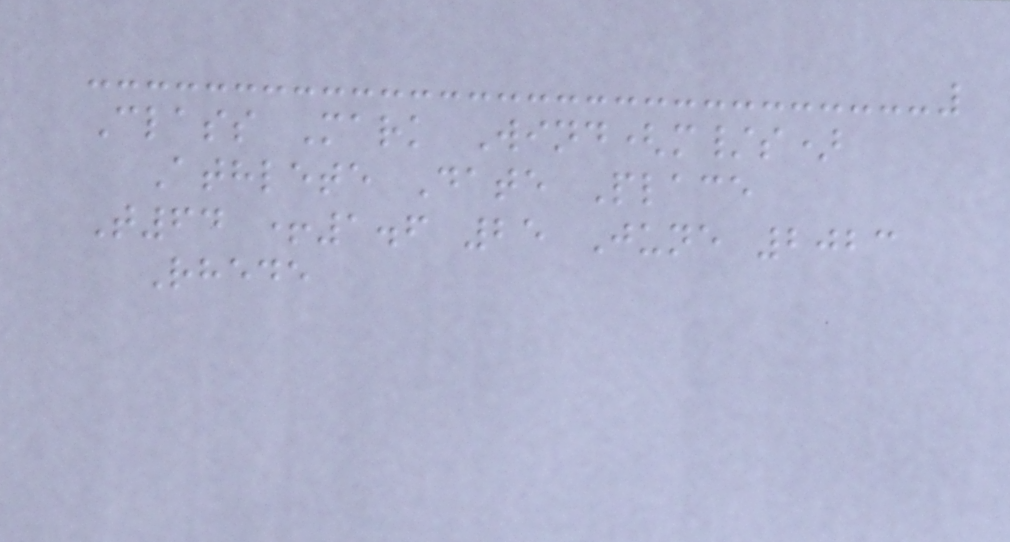Class Mark Wind(m/s)
Athlete Date Place
T64 +1.6 25 June 2023
Rhede
